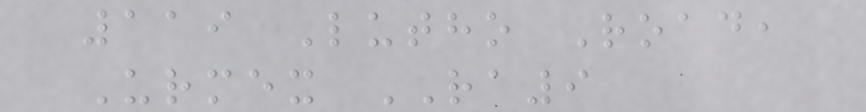119 Lutho Road,
Urmex RA9
